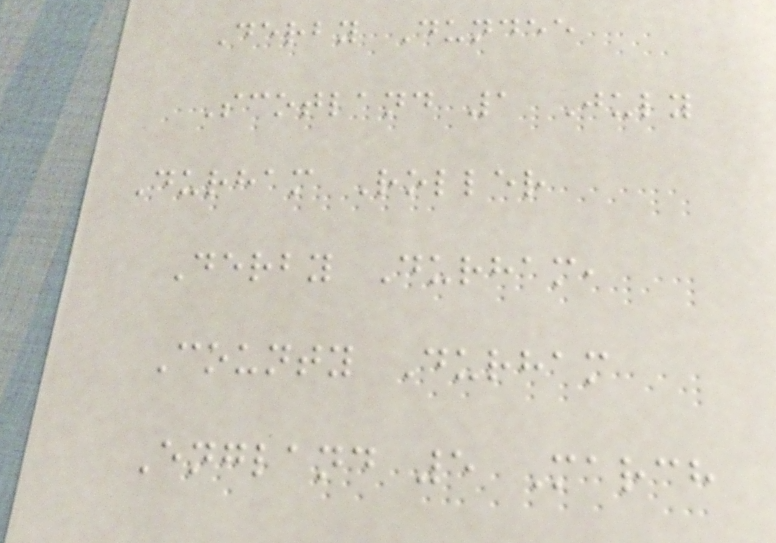Derby Dundee
Scotland 1 July
Durham Roller
Derby Durham,
County Durham
England 5 March
